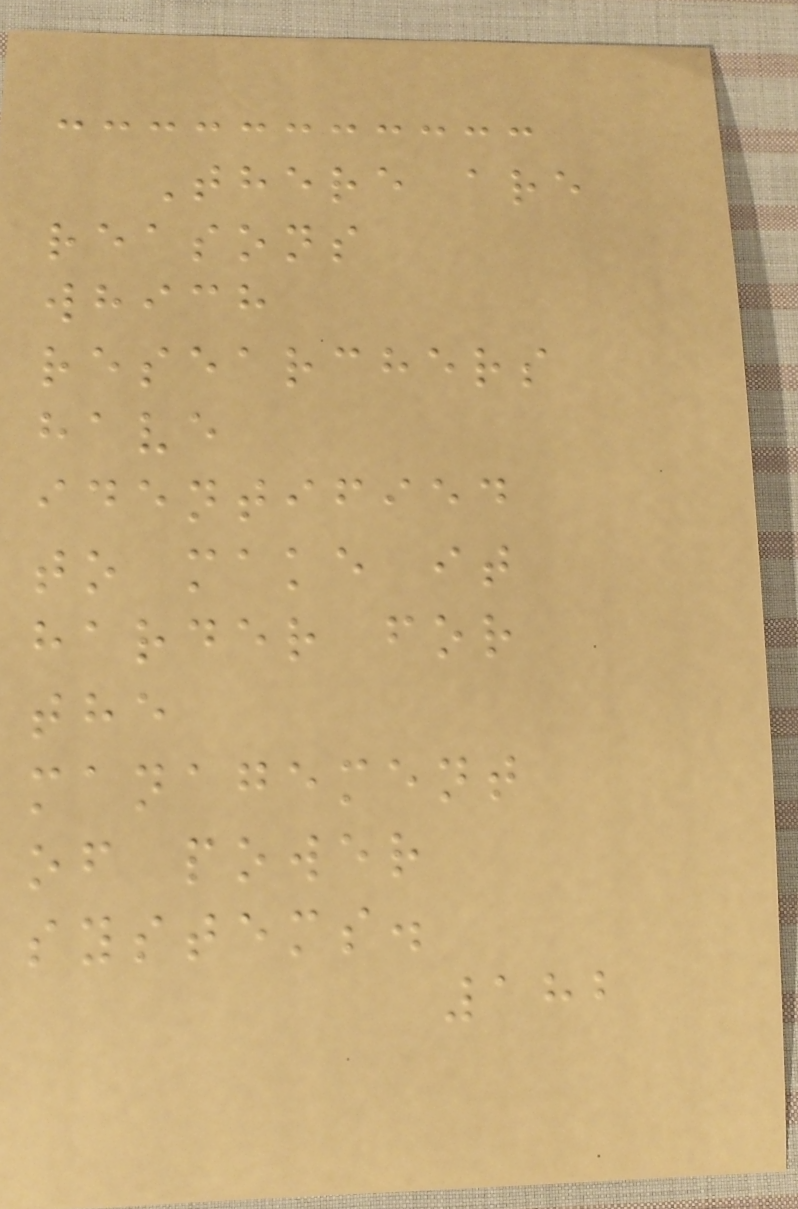There are
reasons
which
researchers
have
identified
to make it
harder for
the
management
of power
systems.
182
